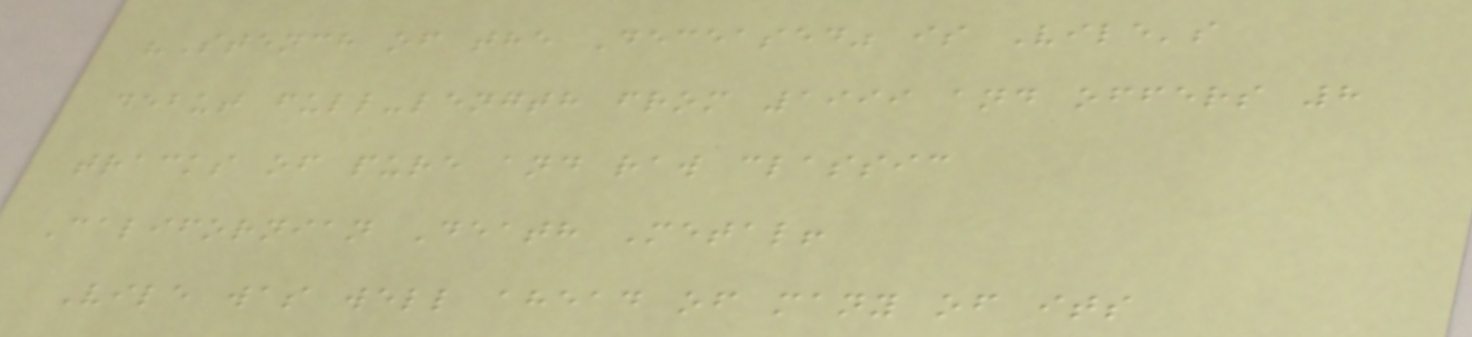"Stench of the Deceased" is Vile's
debut full-length from 1999 and offers 8
tracks of pure and raw classic
Californian Death Metal!
Vile was well ahead of many of its
